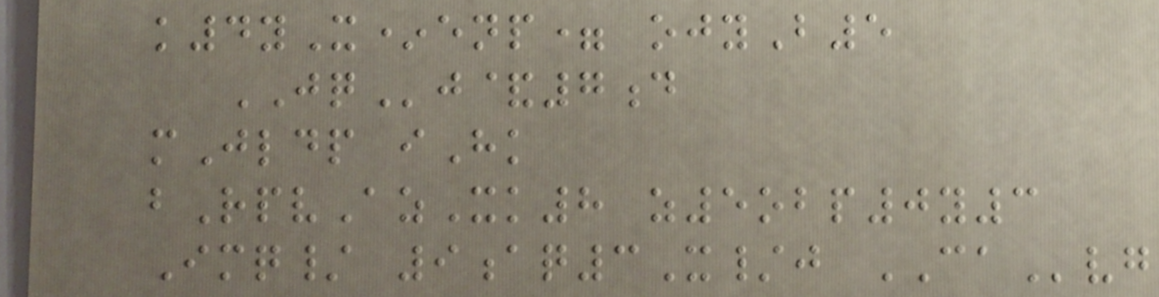k4yX*enp= ojyB5
JQj&7d
mJldp iHk
bRpvAzXk8 z5obp0y3
Imq/ 9aq3X/j CAvg
